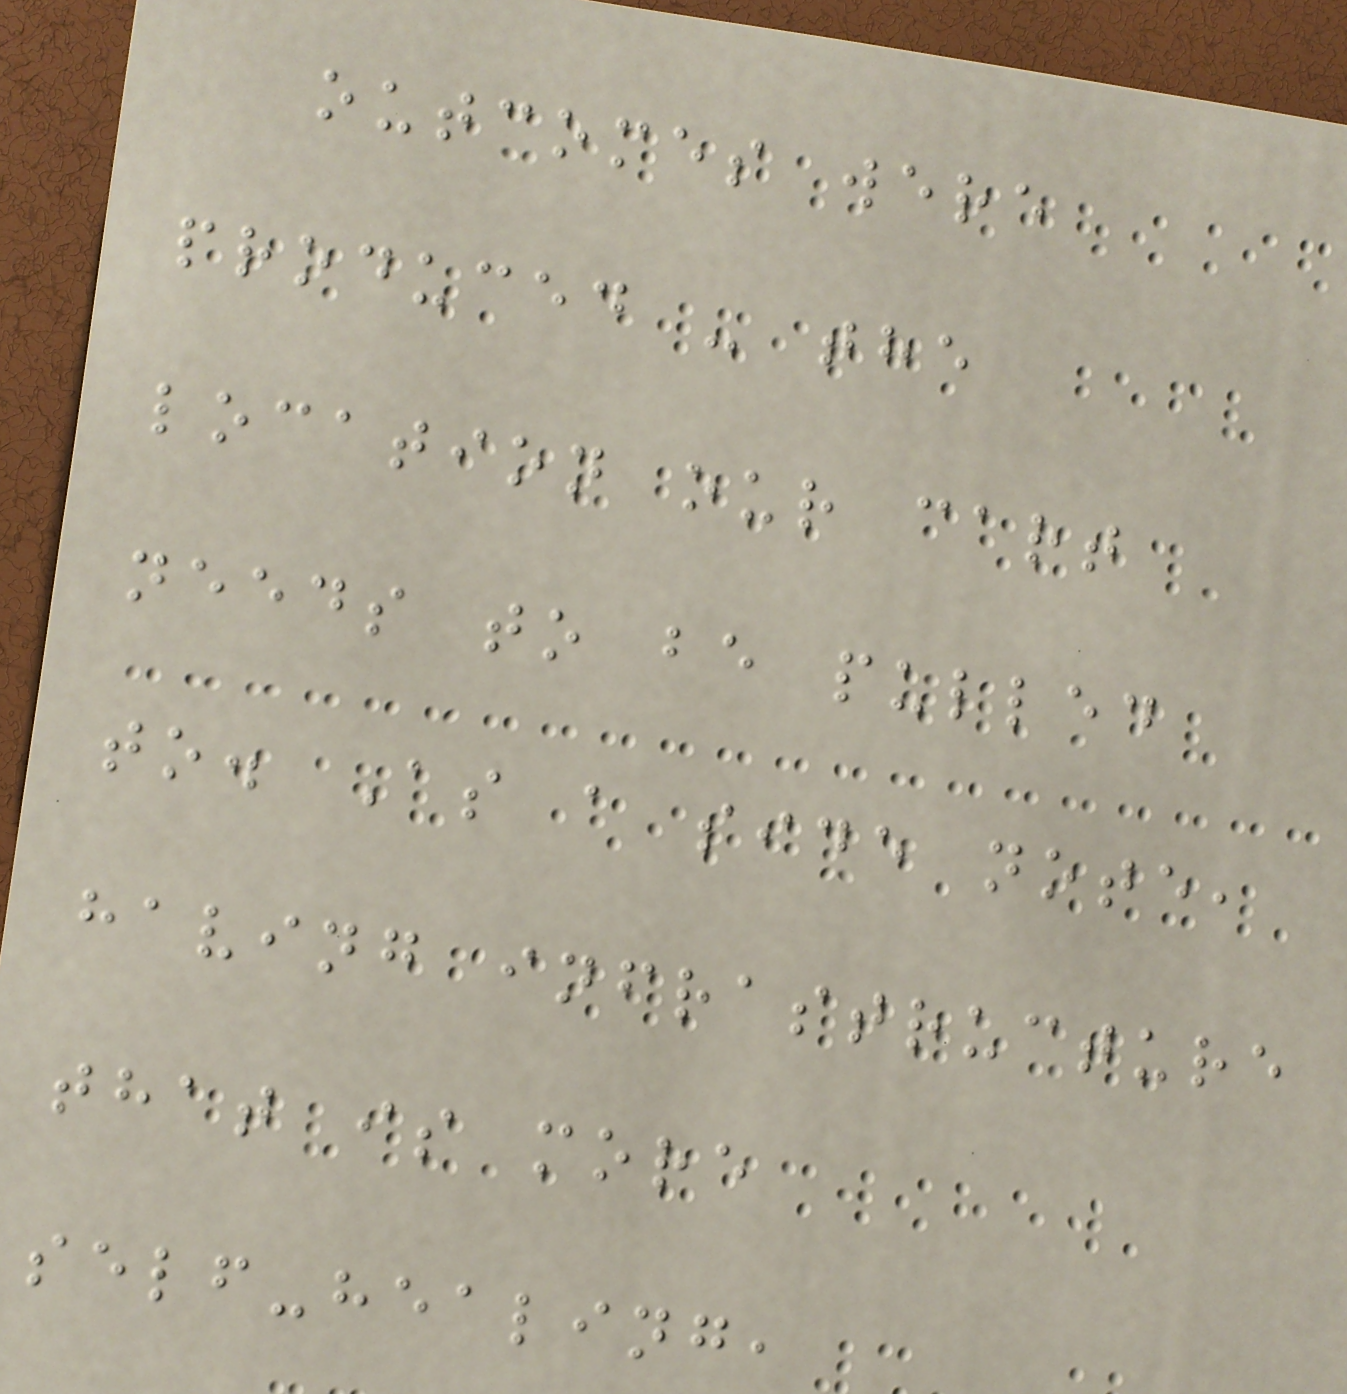outcomes were
produced - the
location our cart
needs to be pulled
to. As a side note,
having infrastructure
that is more
self-healing,
